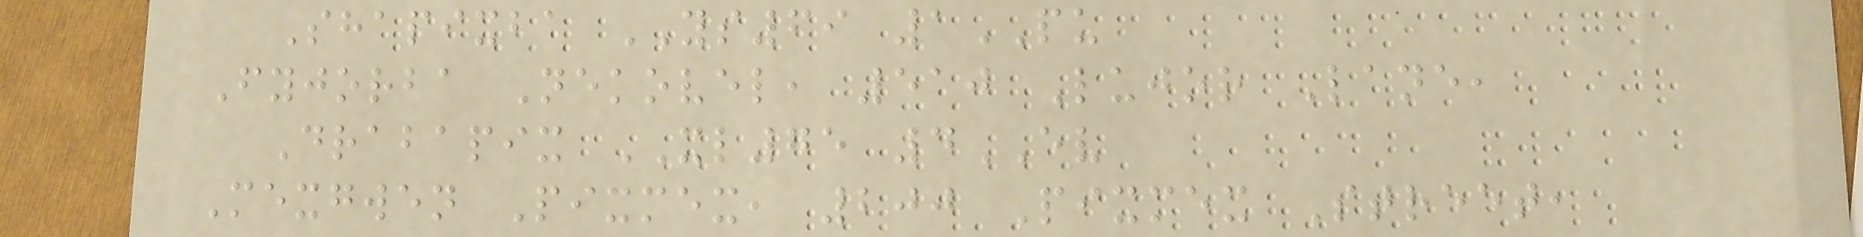Shapixba YS69 1PU
Fyjorba Nekovel, 510 Lujor Lane,
Drabapix XL75 4EV
Mexgwen Pixmex, 200 Pixmex Street,
